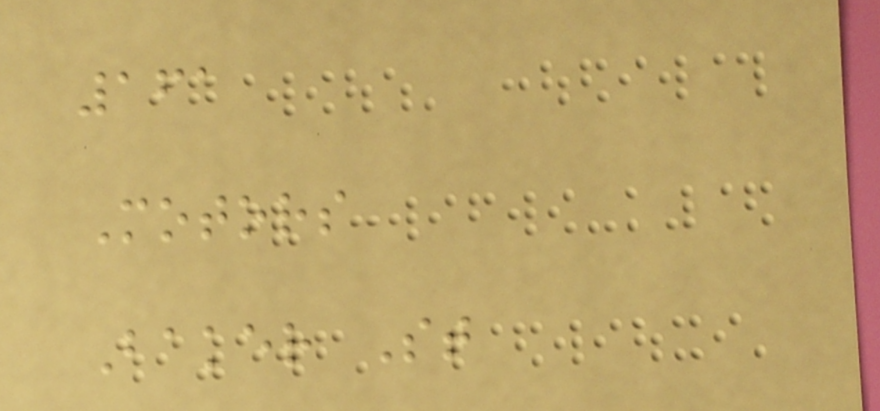161
Motors
Baker St
